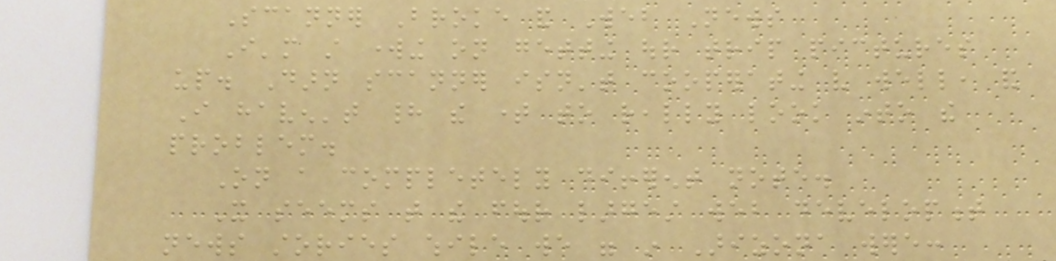Scanner Broke and Web News
I'm still working on getting our trip pictures
up. Darn scanner isn't cooperating very well, and
I haven't had the time to really look into the
problem.
On a completely different note.
It seems that the four largest web development
news stories while we were in Arizona were:
